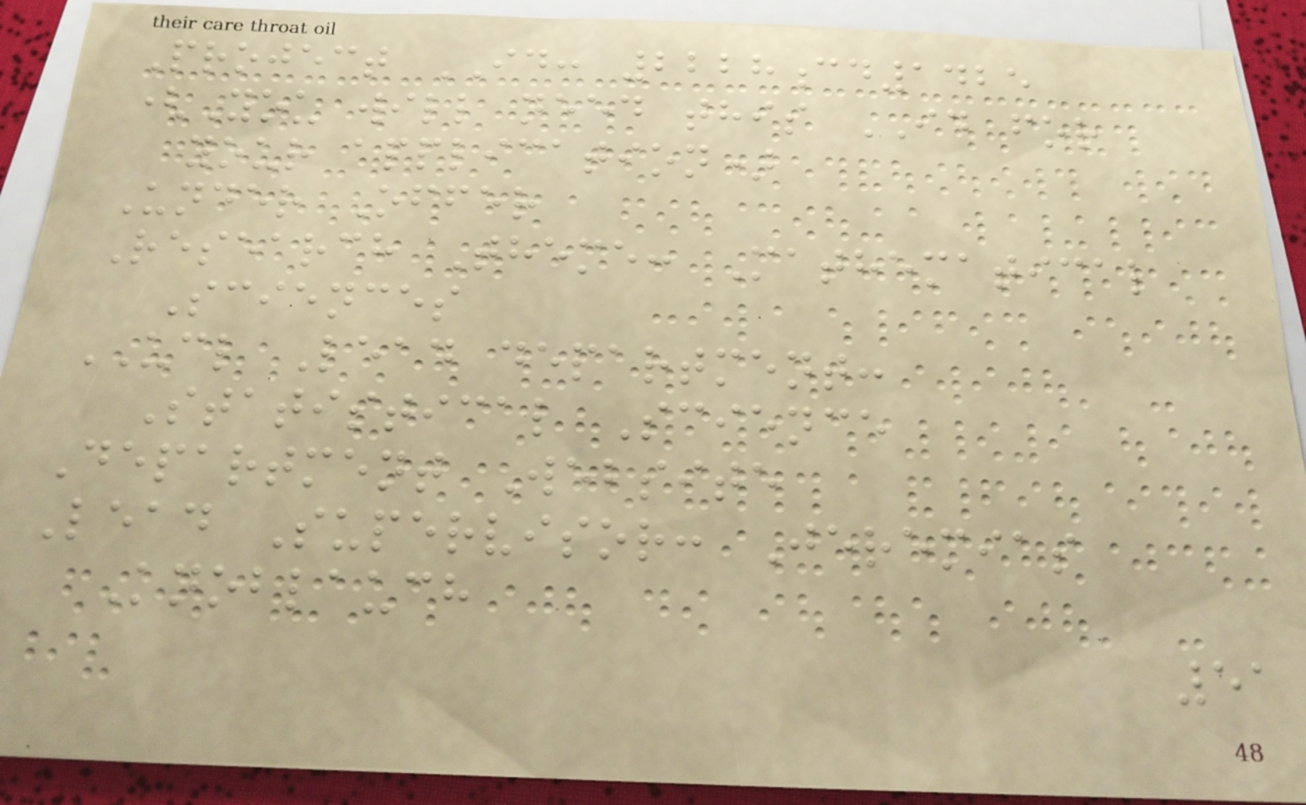Project ID: 2228cd1425
(You will need this ID for
your application)
Under Offer
Research Theme: Mathematical
Sciences
UCL Lead department:
Statistical Science
Department Website
Lead Supervisor: Jeremias
Knoblauch
51
